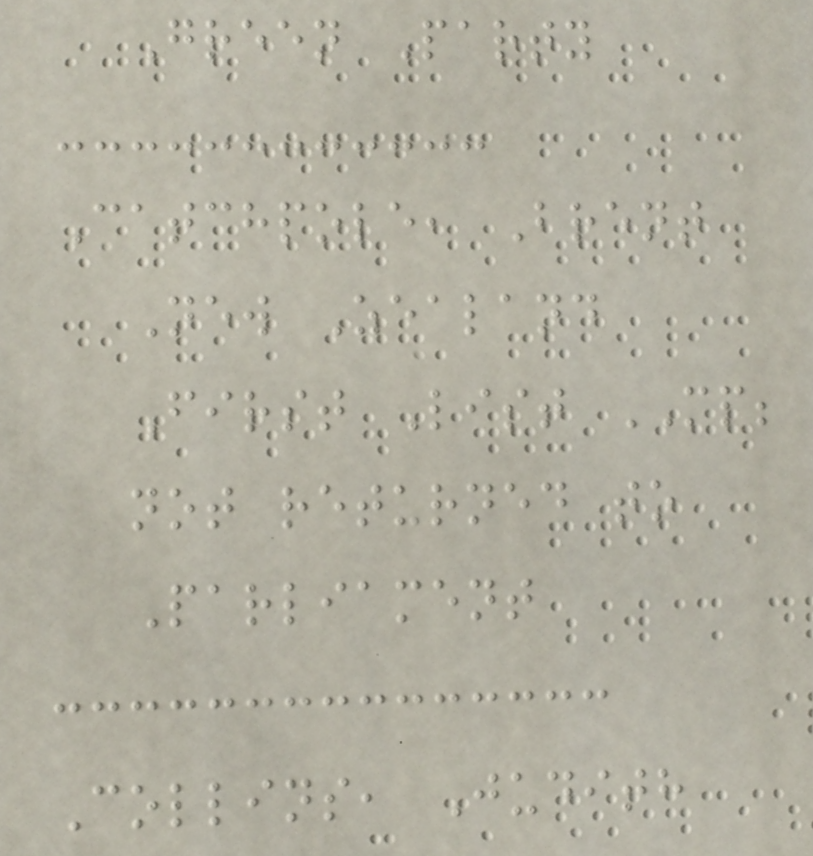Green Party
Catchpole, Brent
New Zealand
First List MP;
not returned to
Parliament
Collins, Judith
